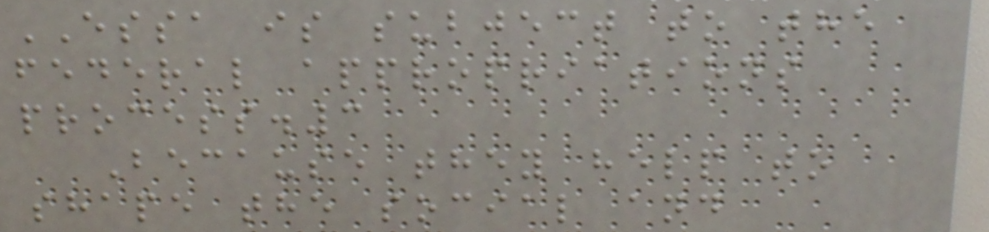ESSA is subject to the
federal appropriations
process.3
Because they help to
shape the social and
